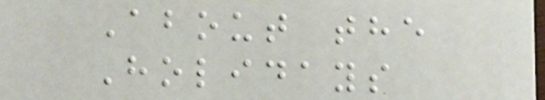About the
Holidays
